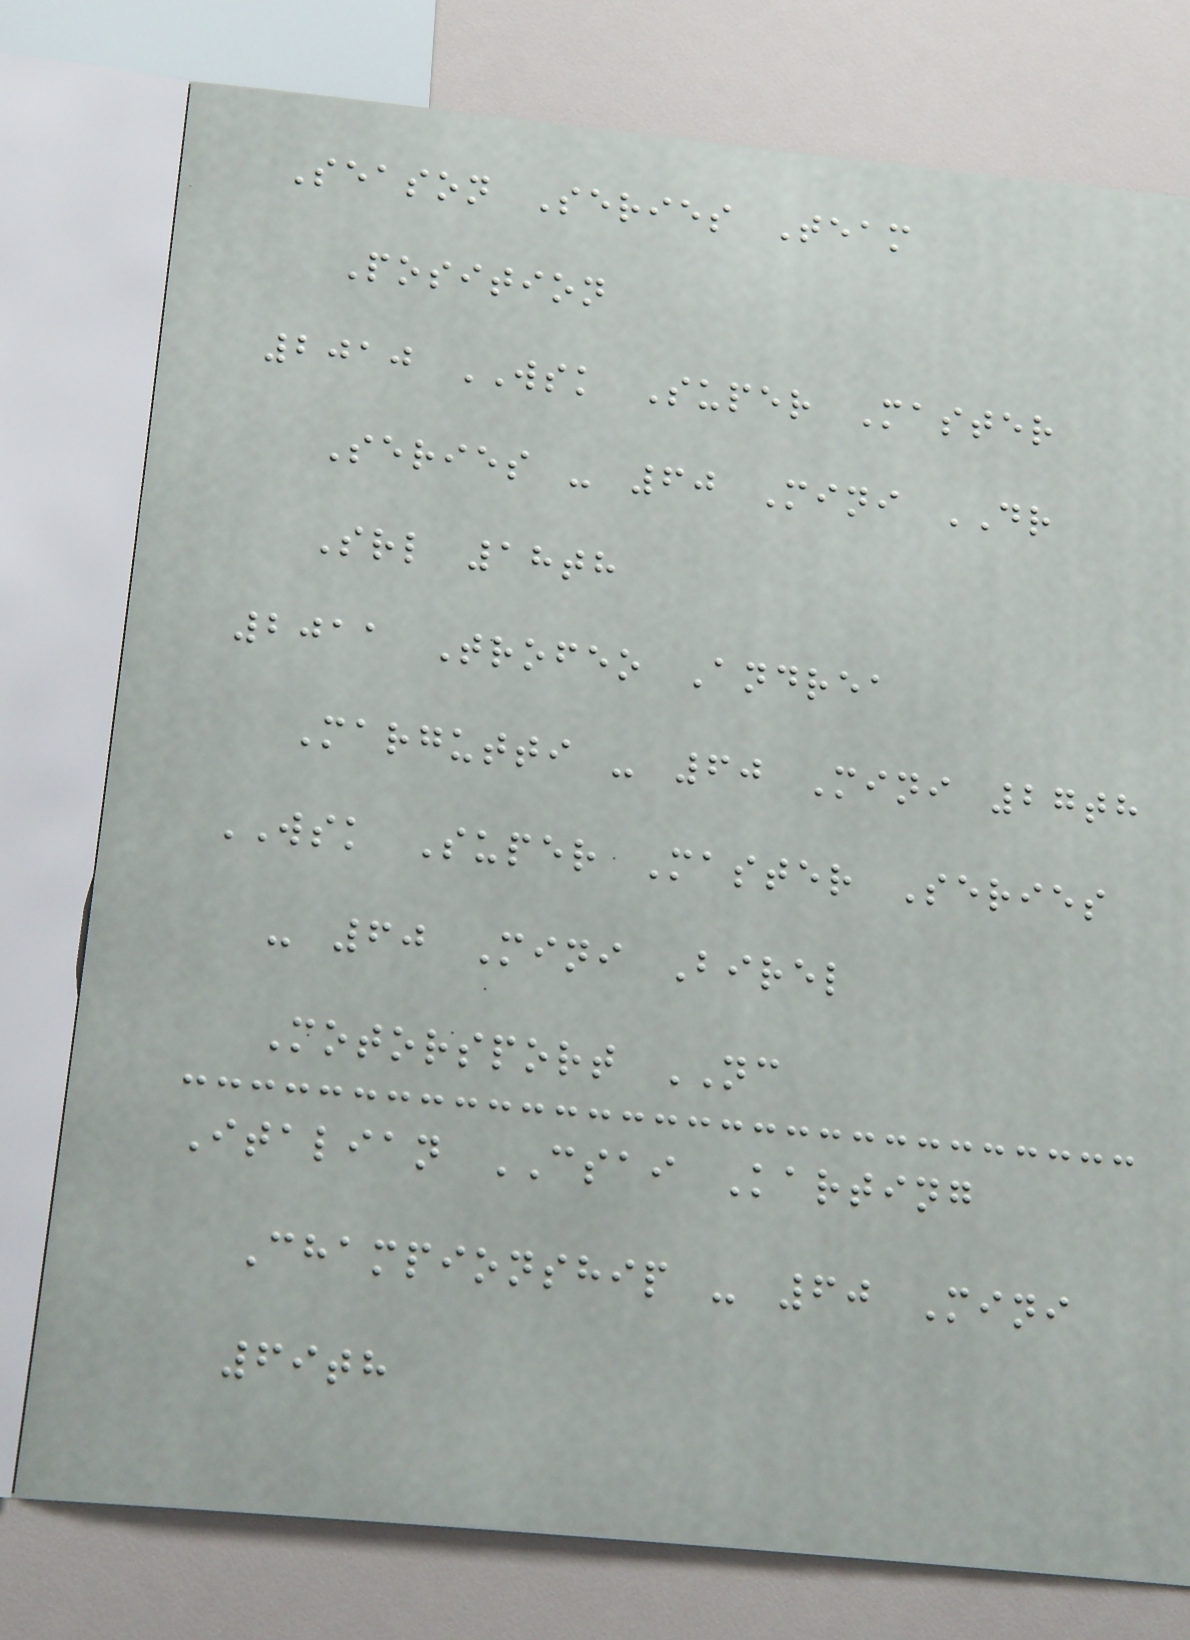Season Series Team
Position
2010 WSK Super Master
Series - 60 Mini DR
Srl 18th
2011 Trofeo Andrea
Margutti - 60 Mini 27th
WSK Super Master Series
- 60 Mini Birel
Motorsport NC
Italian CSAI Karting
Championship - 60 Mini
69th
